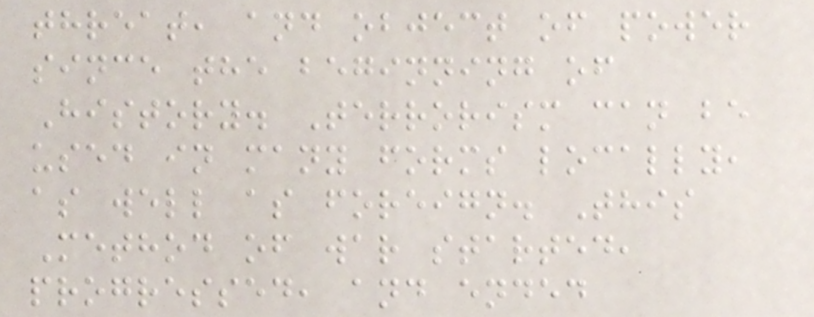threat, and object of power
since the beginning of
History. Terrorism can be
used in many forms locally,
as well as foreign. This
Method of war started,
progressed, and ended
